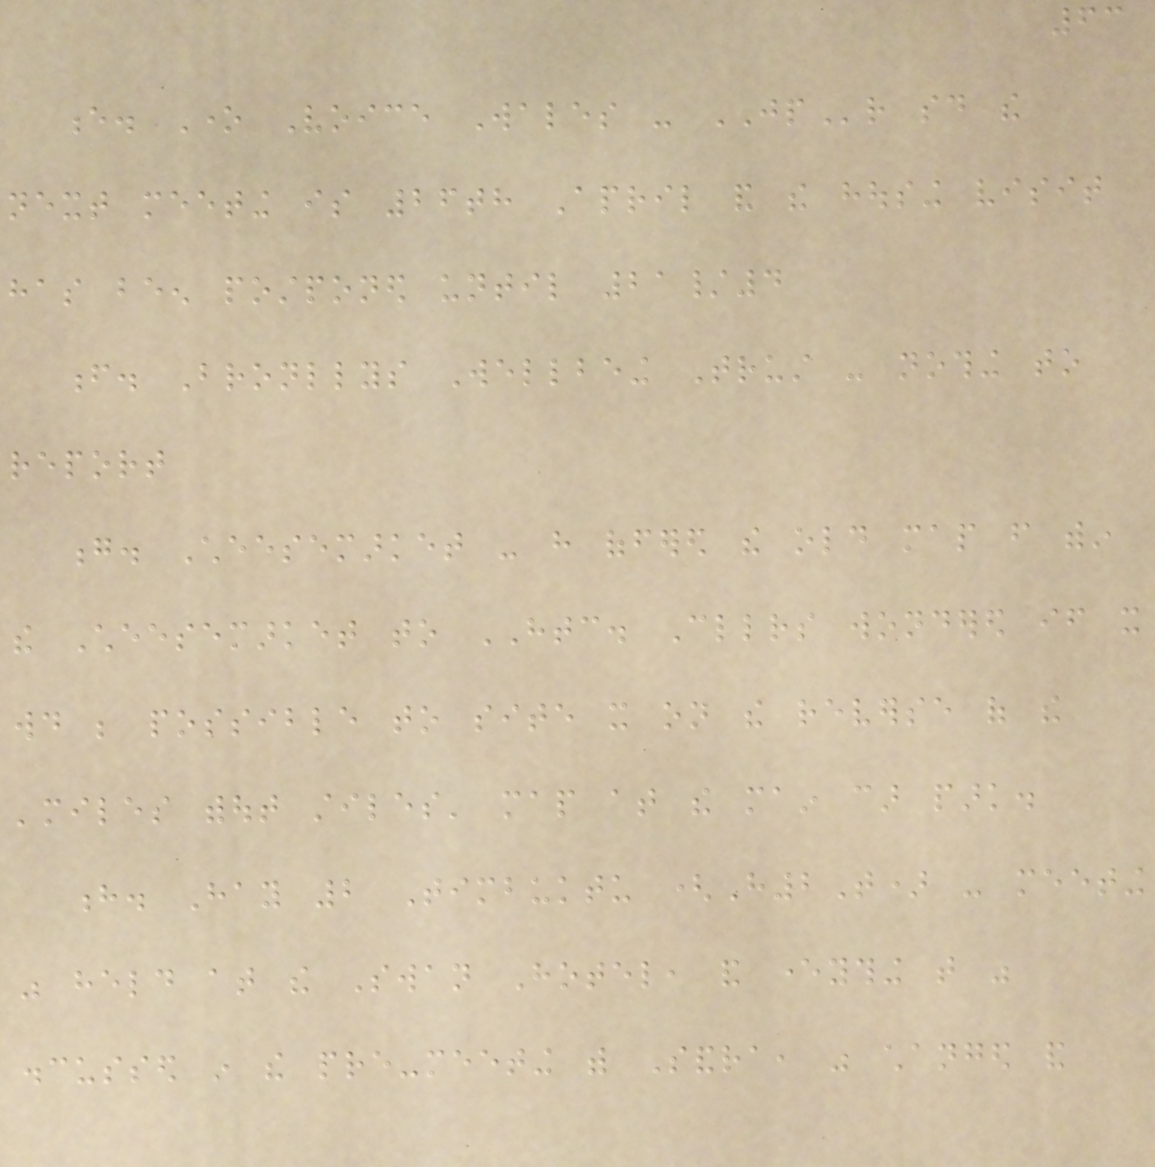63
e. One Voice Wales - JPr said the
next meeting is 26th April and the housing visit
has been postponed until 21/4
f. Bronllys Wellbeing Trust - nothing to
report
g. Cheesemarket - have offered the old map from within
the Cheesemarket to HTC. Cllrs wondered if it
would be possible to site it on the reverse of the
'miles without stiles' map at the main car park.
h. Hay 2 Timbuktu (H2T) - meeting
was held at the Swan Hotel, and everything that was
discussed in the pre-meeting with Sandra, was changed and
